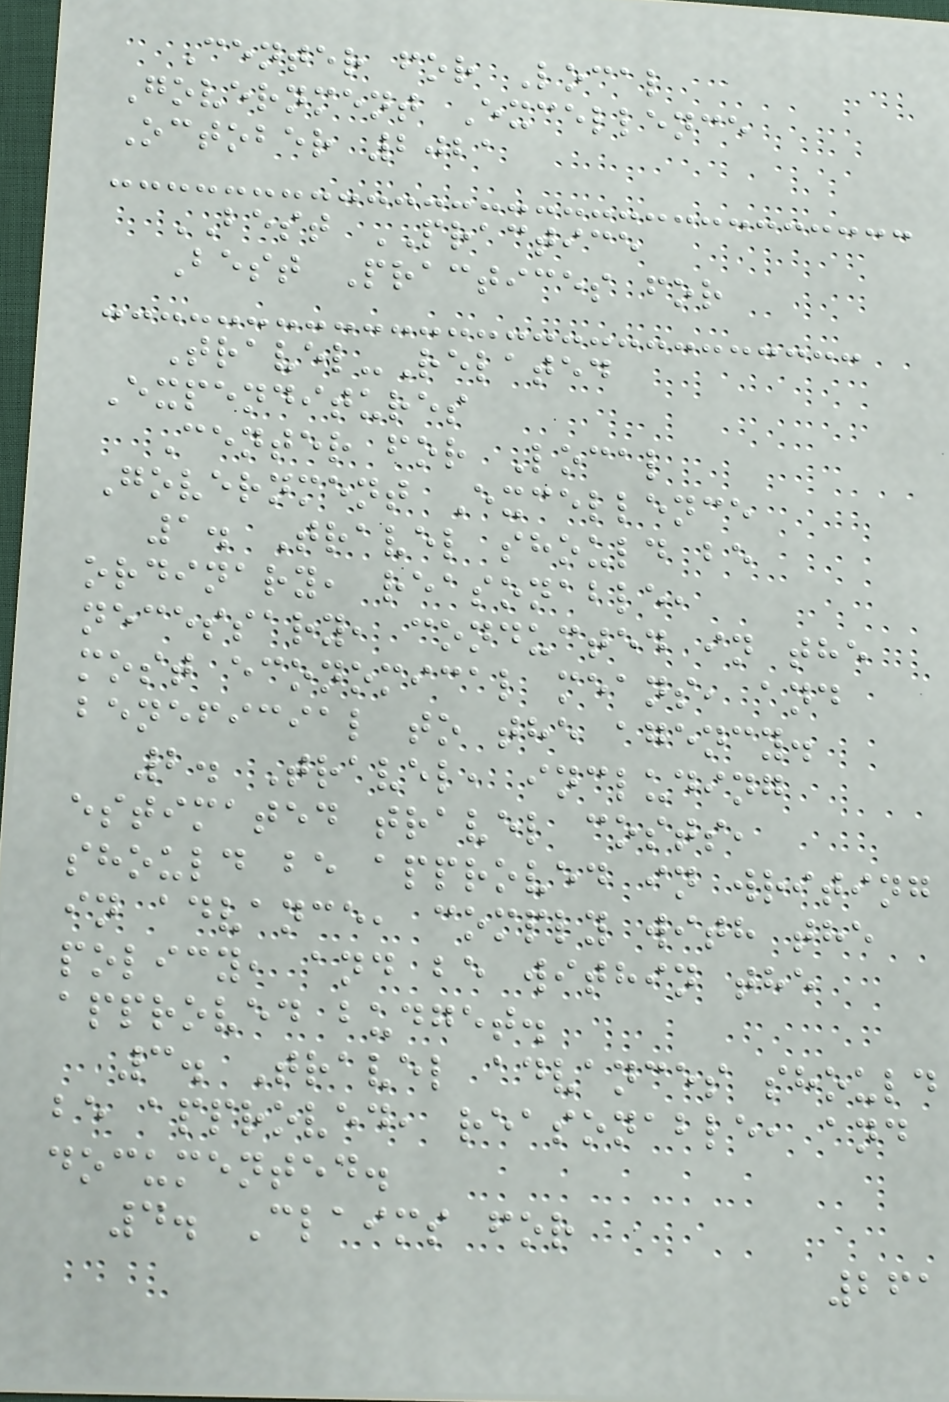Center for Local
Government Excellence
October 2021
BEST PRACTICE
Best Practices for
Travel-Related
Expenditures
Center for Local
Government Excellence
1. Travel should be
ordinary, reasonable,
necessary, conducted in the
most economical means, and
beneficial to the agency.
2. Travel, including
estimated travel costs,
should be approved in writing
in advance, comply with the
policy, and be within the
approved budget.
3. Travel advances should
be approved, reasonable, and
documented.
4. Claims for
261
